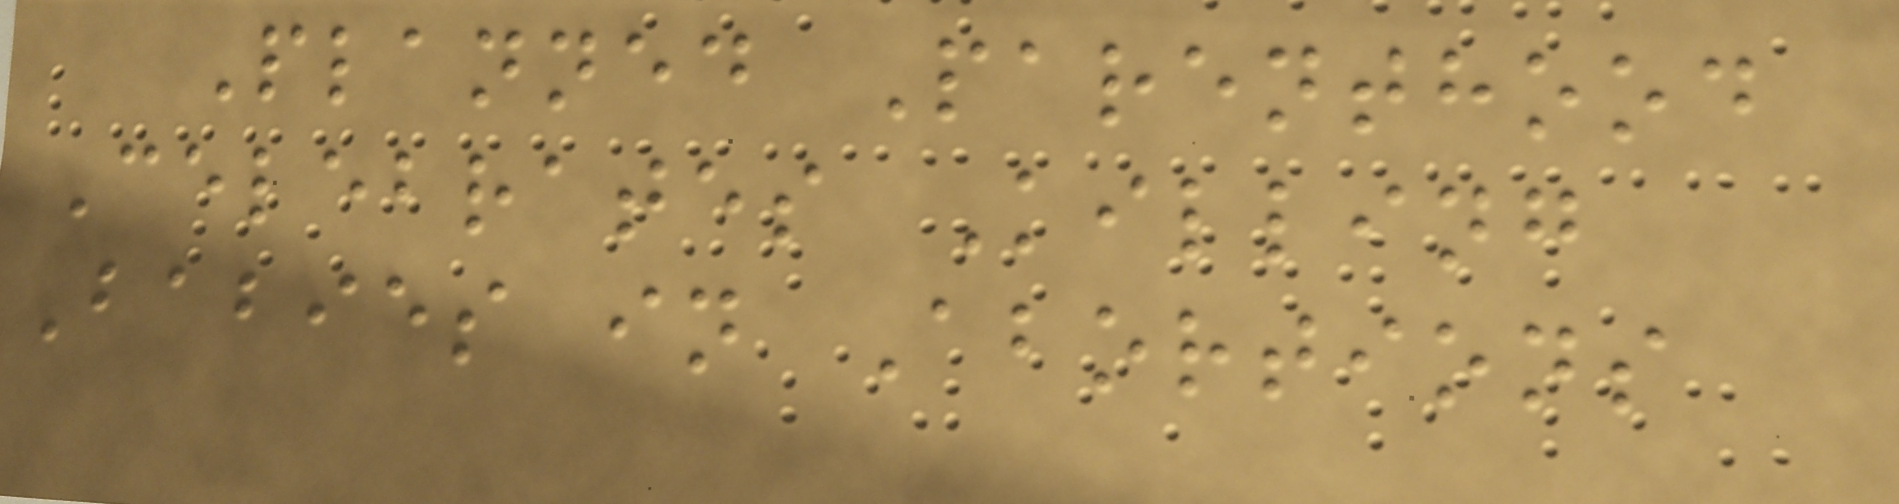Planned Parenthood
Celebrates Killing
Babies in Abortions
